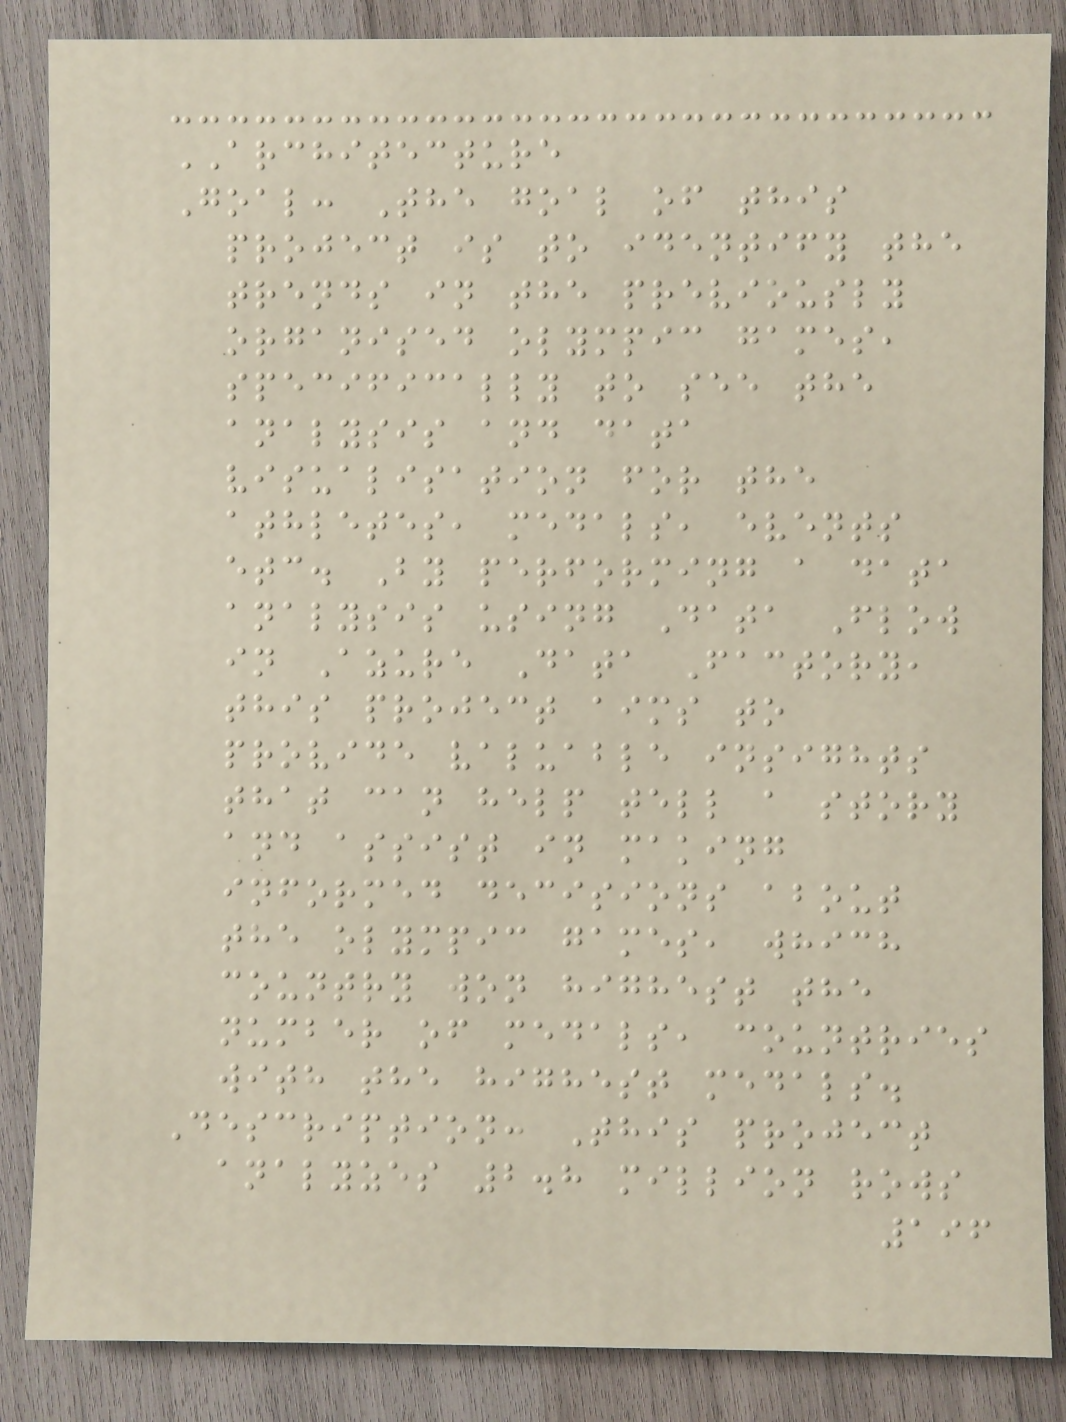ARCHITECTURE
Goal: The goal of this
project is to identify the
trends in the previously
organised olympic games,
specifically to see the
analysis and data
visualisation for the
athletes, medals, events
etc. By performing a data
analysis using Data Flow
in Azure Data Factory,
this project aims to
provide valuable insights
that can help tell a story
and assist in making
informed decisions about
the olympic games, which
country won highest the
number of medals, countries
with the highest medals.
Description: This project
analyzes 2.8 million rows
196
